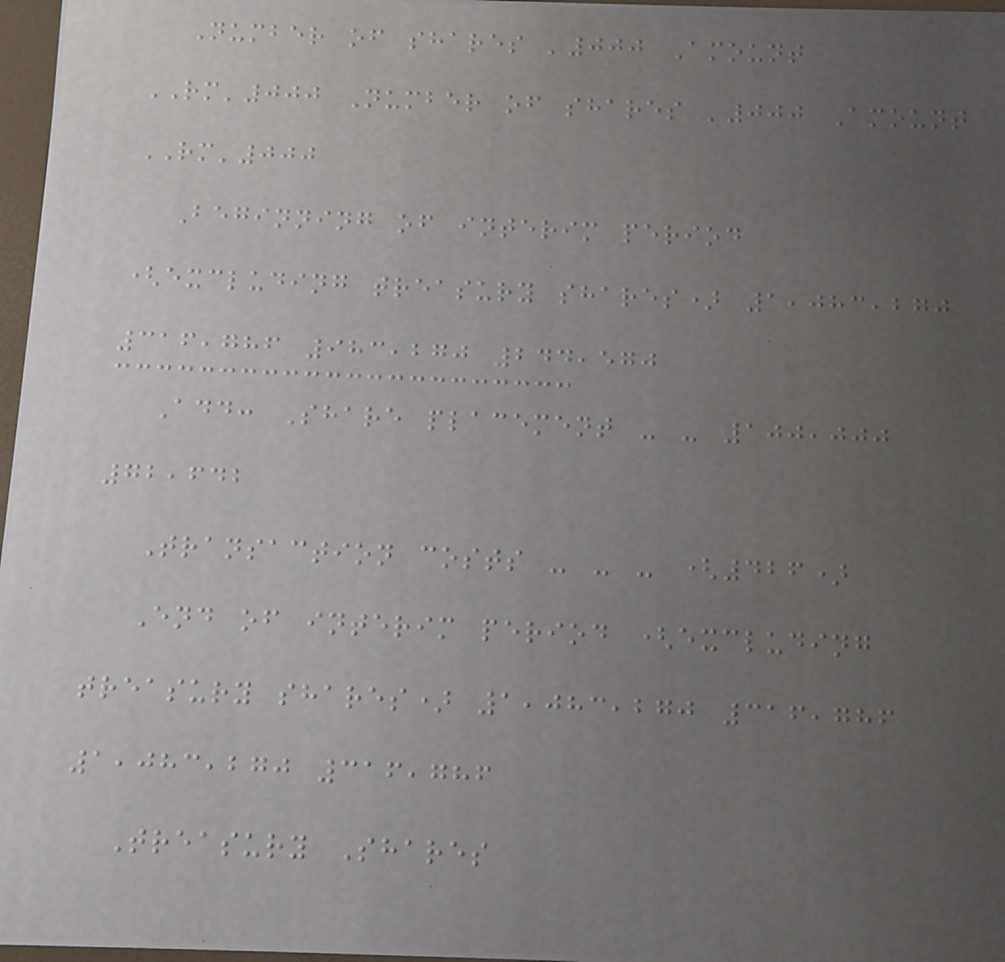Number of shares '000 Amount
RM'000 Number of shares '000 Amount
RM'000
Beginning of interim period
(excluding treasury shares) 1,083,270
316,786 983,270 244,570
Add: Share placement - - 100,000
72,642
Transaction costs - - - (426)
End of interim period (excluding
treasury shares) 1,083,270 316,786
1,083,270 316,786
Treasury Shares
